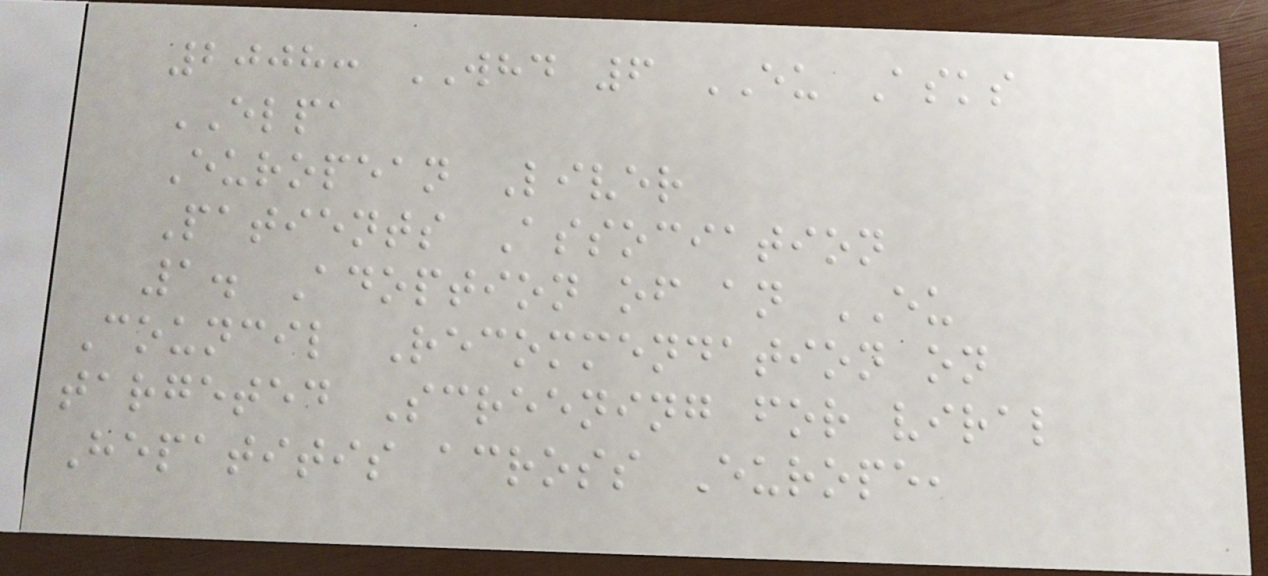2008: WHD 6 EU Asks
ELPA
European Liver
Patients Association
1. Adoption of an EU
Council Recommendation on
targeted Screening for viral
Hepatitis across Europe,
